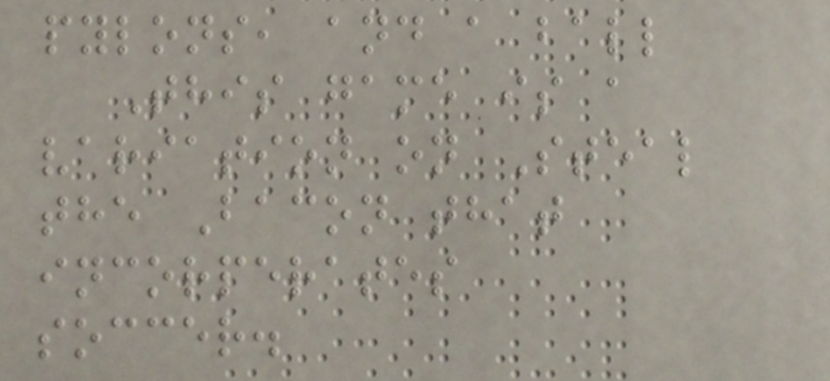pylons, and a ball
This game is a
variation on Steal
the Bacon that
incorperates
soccer.
